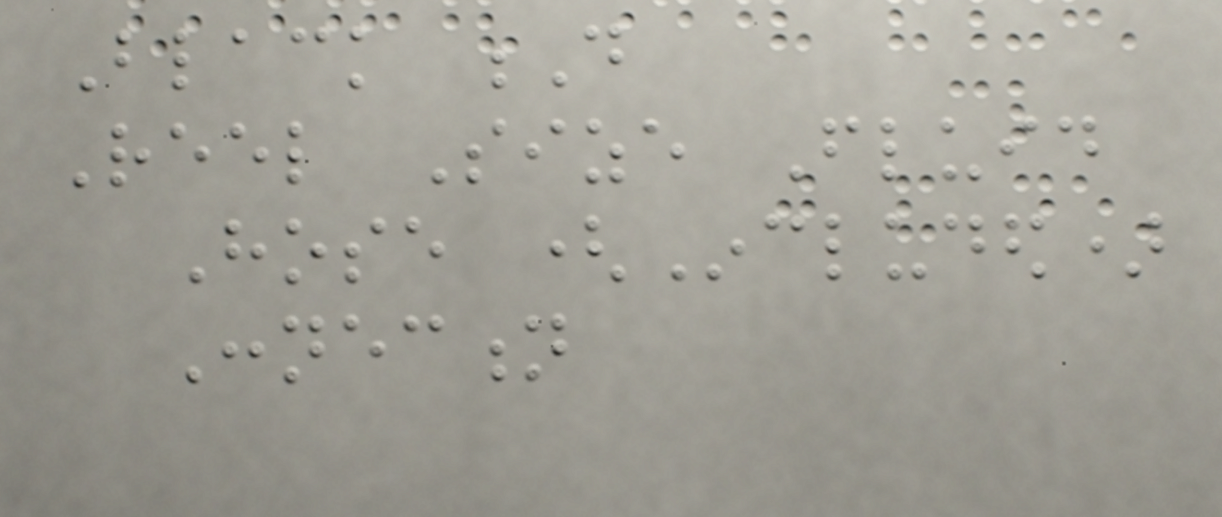Black D
Reel Size Fluid
Hose (Included)
Connection
